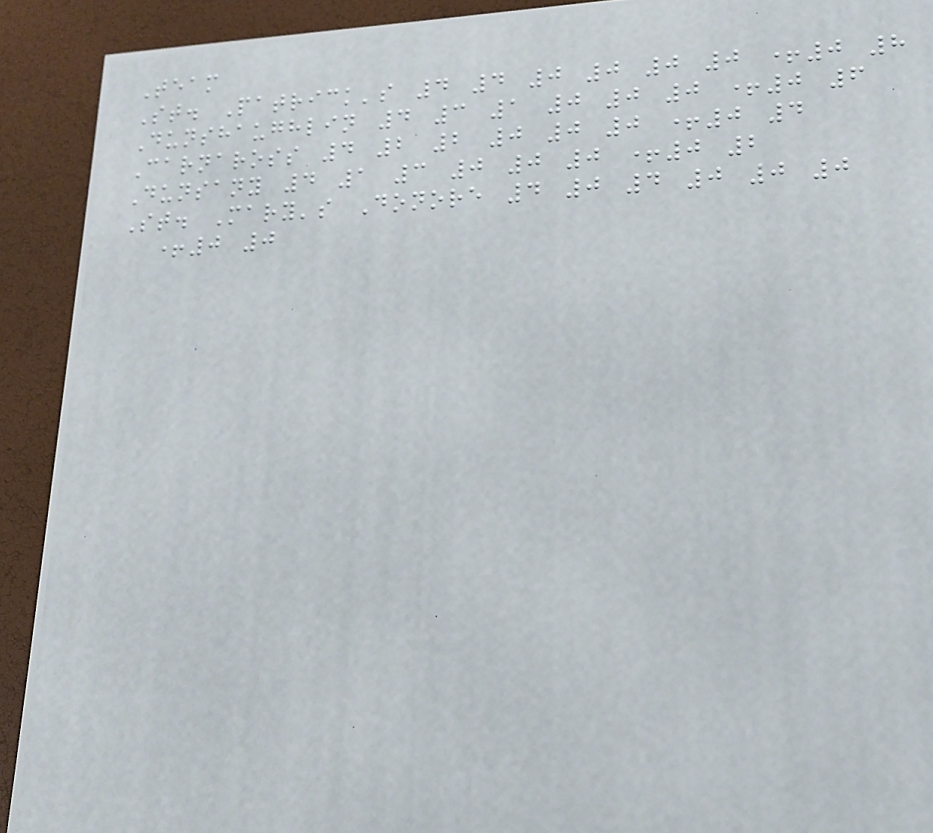Team
St. Patrick's 4 4 0 0 0 0 +0 8
Dunshaughlin 4 3 1 0 0 0 +0 6
Carnaross 4 2 2 0 0 0 +0 4
Dunsany 4 1 3 0 0 0 +0 2
St. Mary's Donore 4 0 4 0 0 0
+0 0
